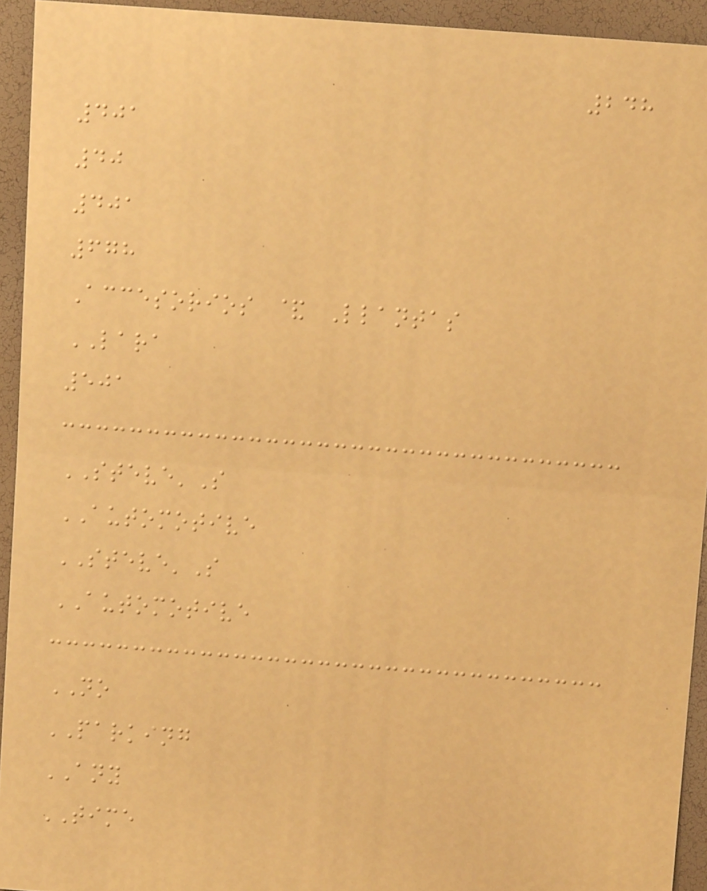248
401
40
401
678
Accesorios & Llantas
LARA
501
STEVE'S
AUTOMOTIVE
STEVE'S
AUTOMOTIVE
NO
PARKING
ANY
TIME
